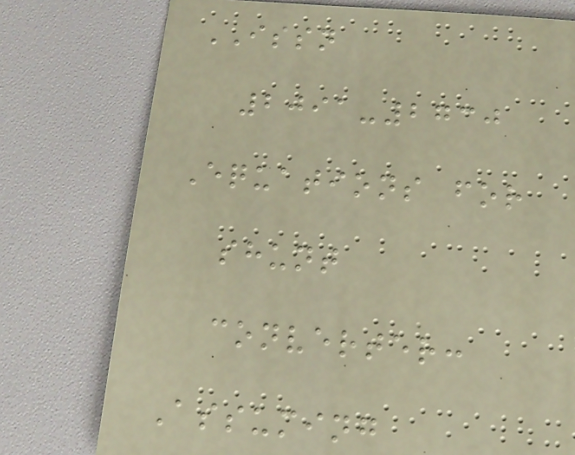ISSN
2091-2730
Equations for
shunt
converter:
Assuming
